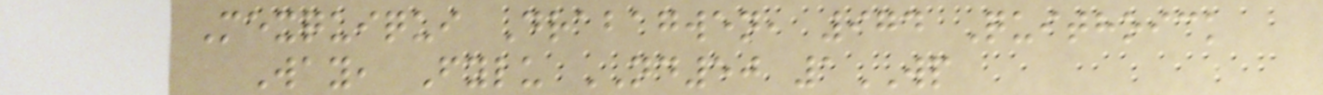Mexquiqui Drabagwen, 974 Quithoick
Way, Fylu ND50 1WP
